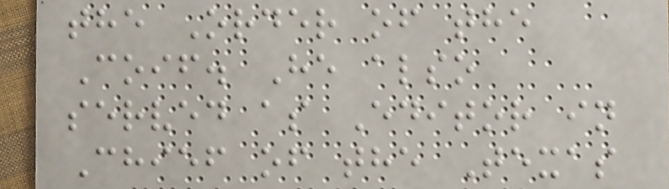the Order of the
Coif. He also
served as Editor in
Chief of the Texas
